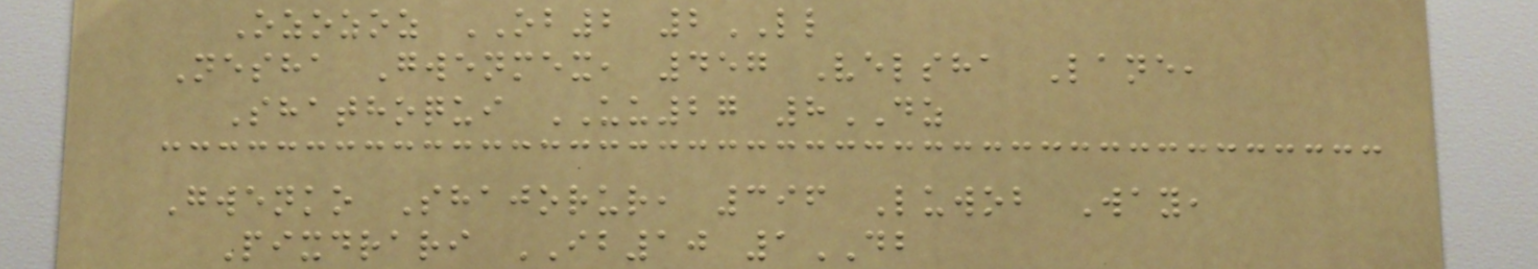Ozozoz OB2 2LL
Nesha Gwenmex, 457 Velsha Lane,
Shathoqui UU27 8DZ
Gwenko Shajorur, 396 Luwob Way,
Pixdrari IB10 1DB
